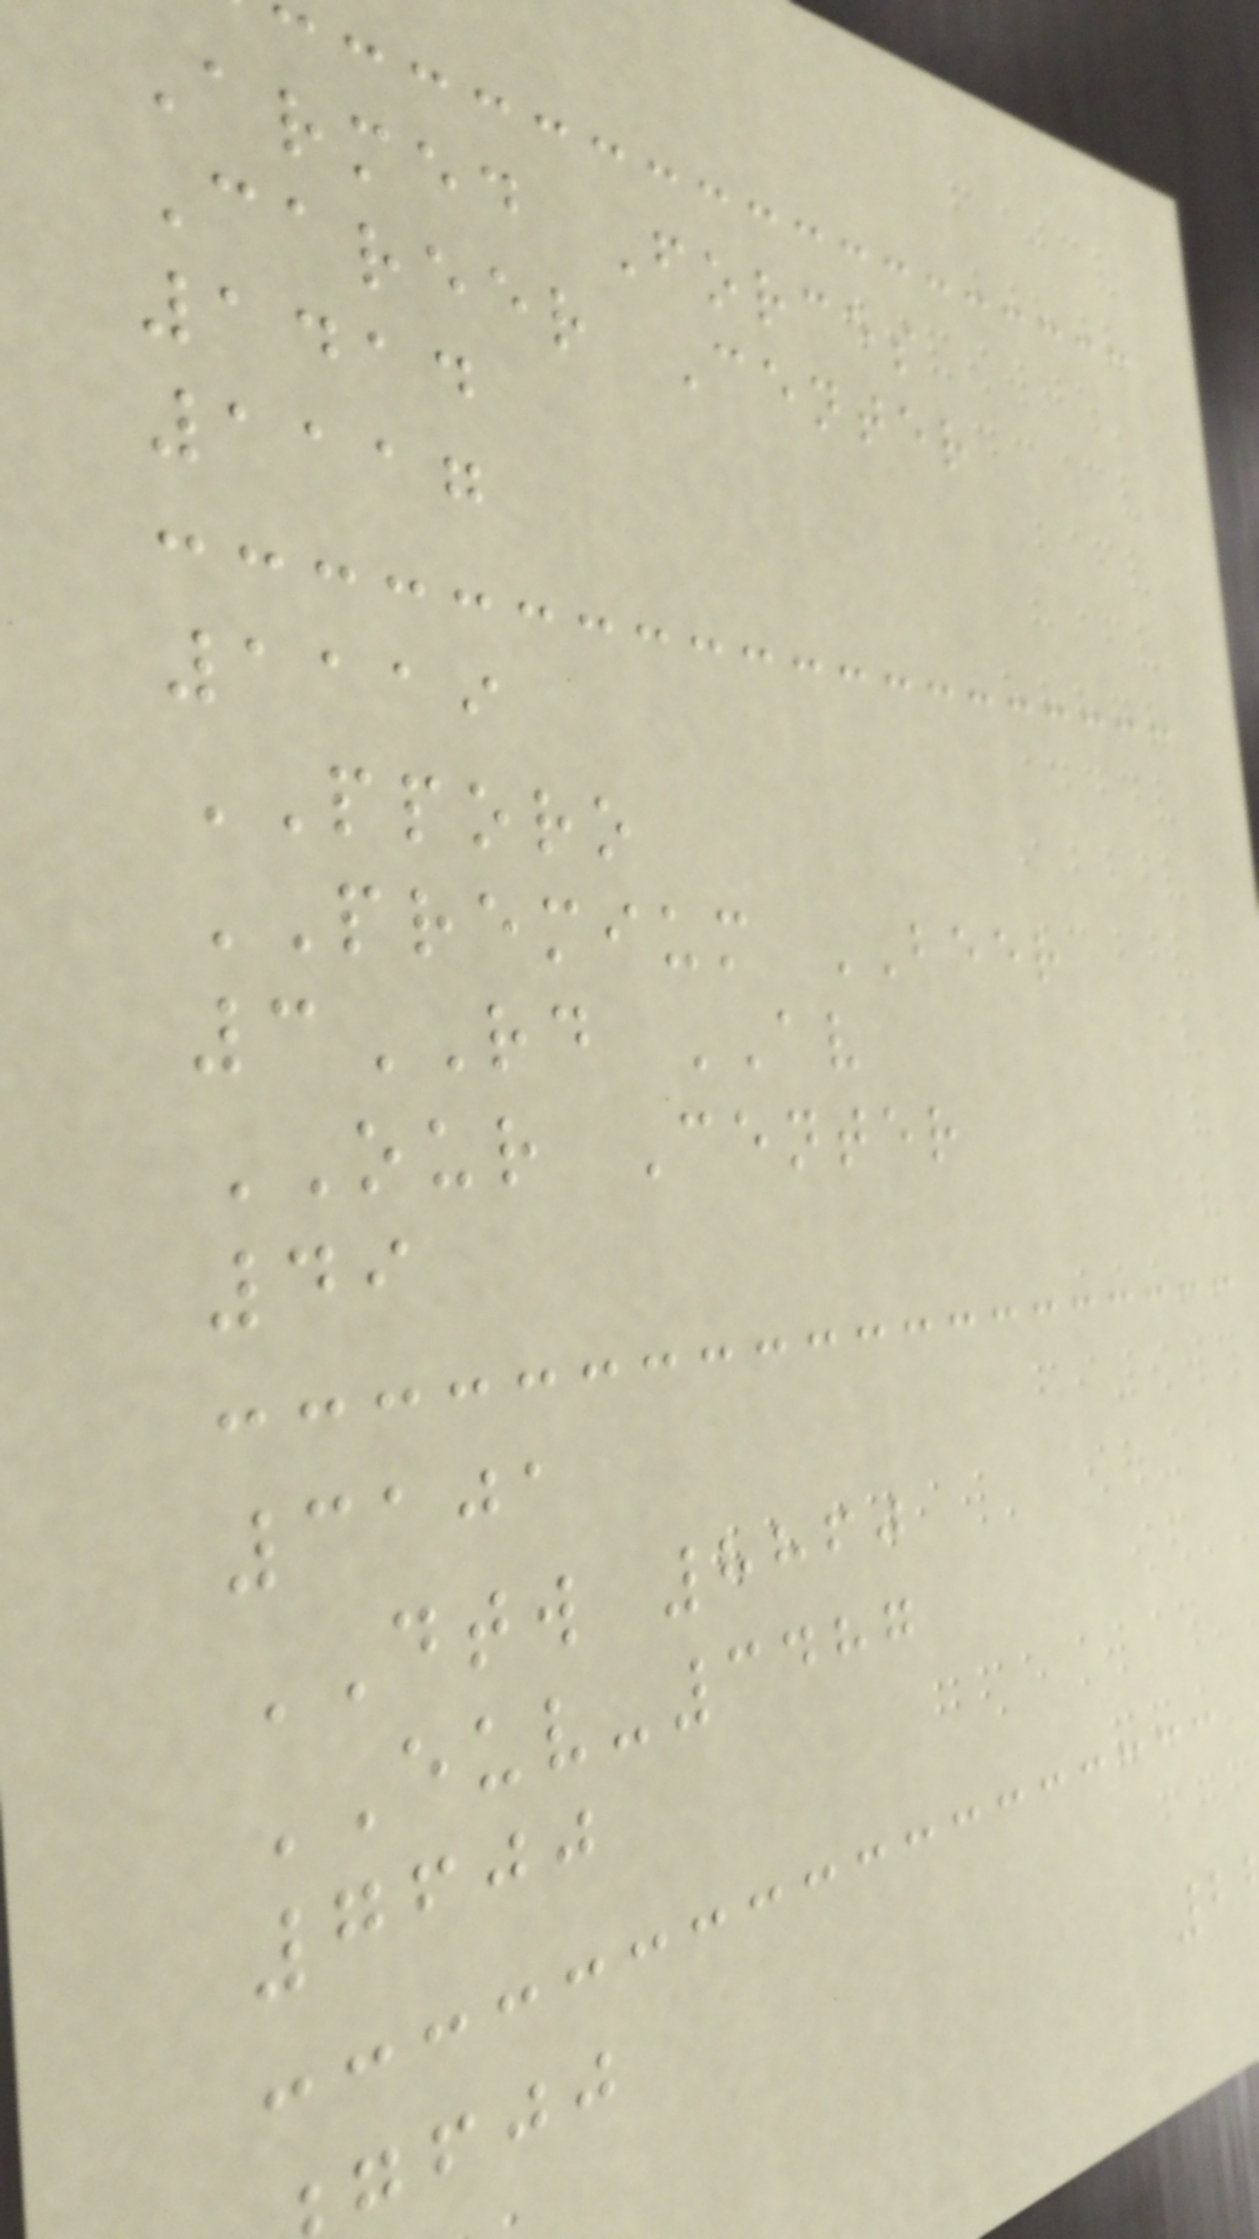Armed Forces
Career Center
1414
1117
1119
PPORO
PREMIUM BEER
3RD AV
OUR Center
49
3101
DTW 8860
EUV-3487
7600
